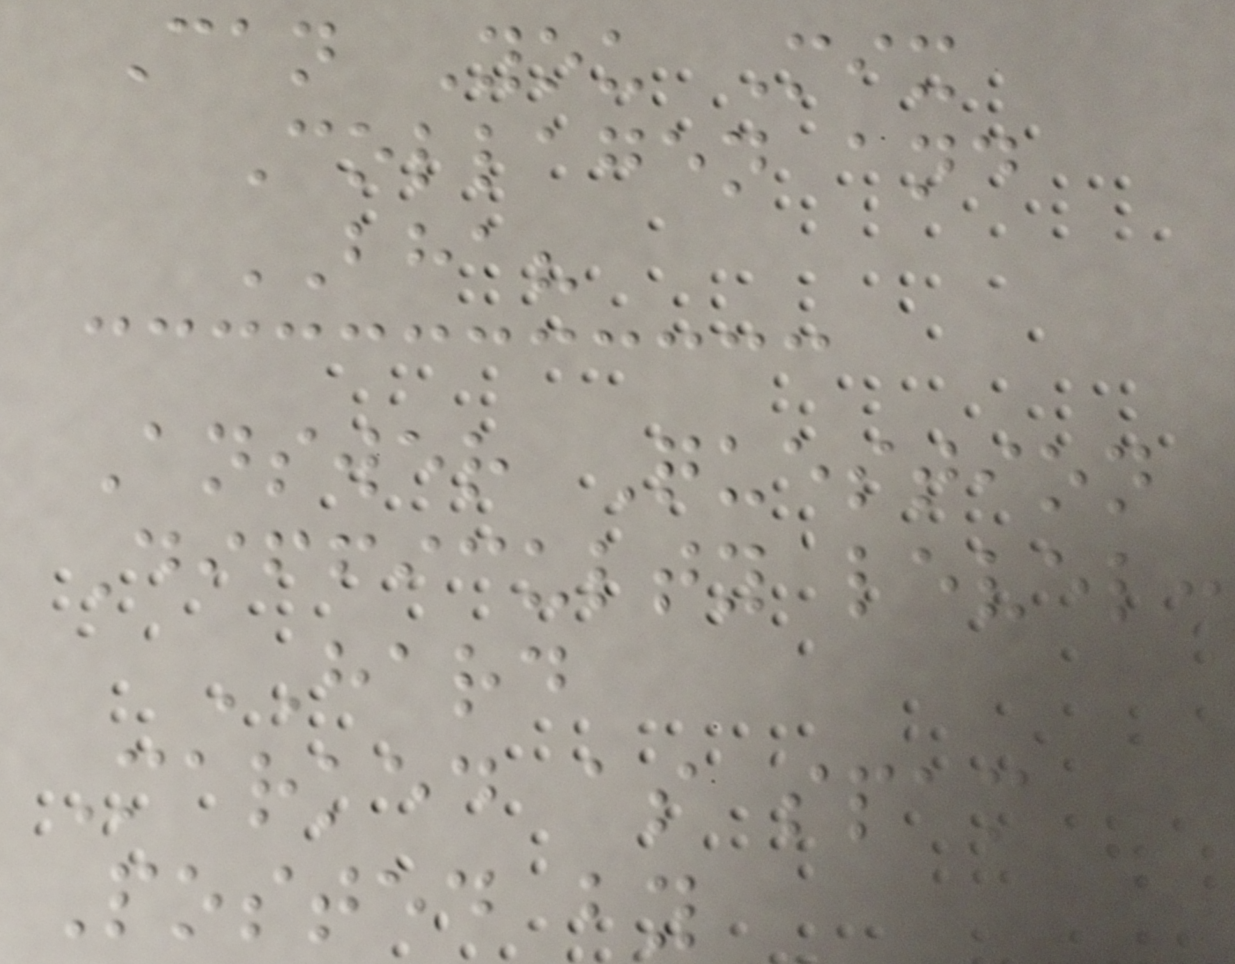Can You Mix
Collagen and
BHA?
Answer Question
Difficulty level:
HARD
Marked as spam
Posted by
